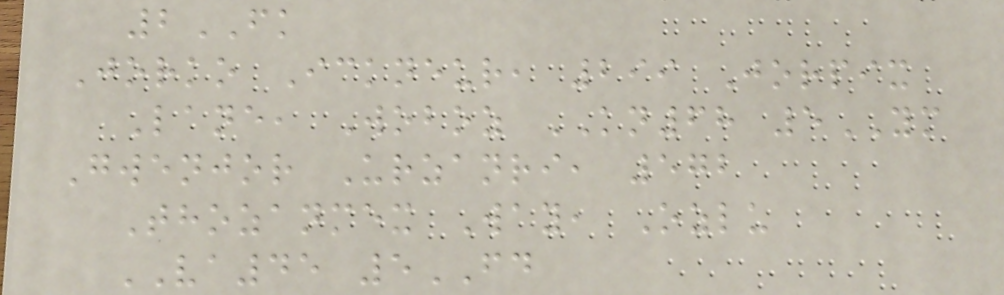2FK
Jorko Ickneur, 299 Jorpix
Lane, Woboz KN68 5YM
Gwenjor Urzanri, 572
Thozanmex Way, Ozlu
VA45 5FD
